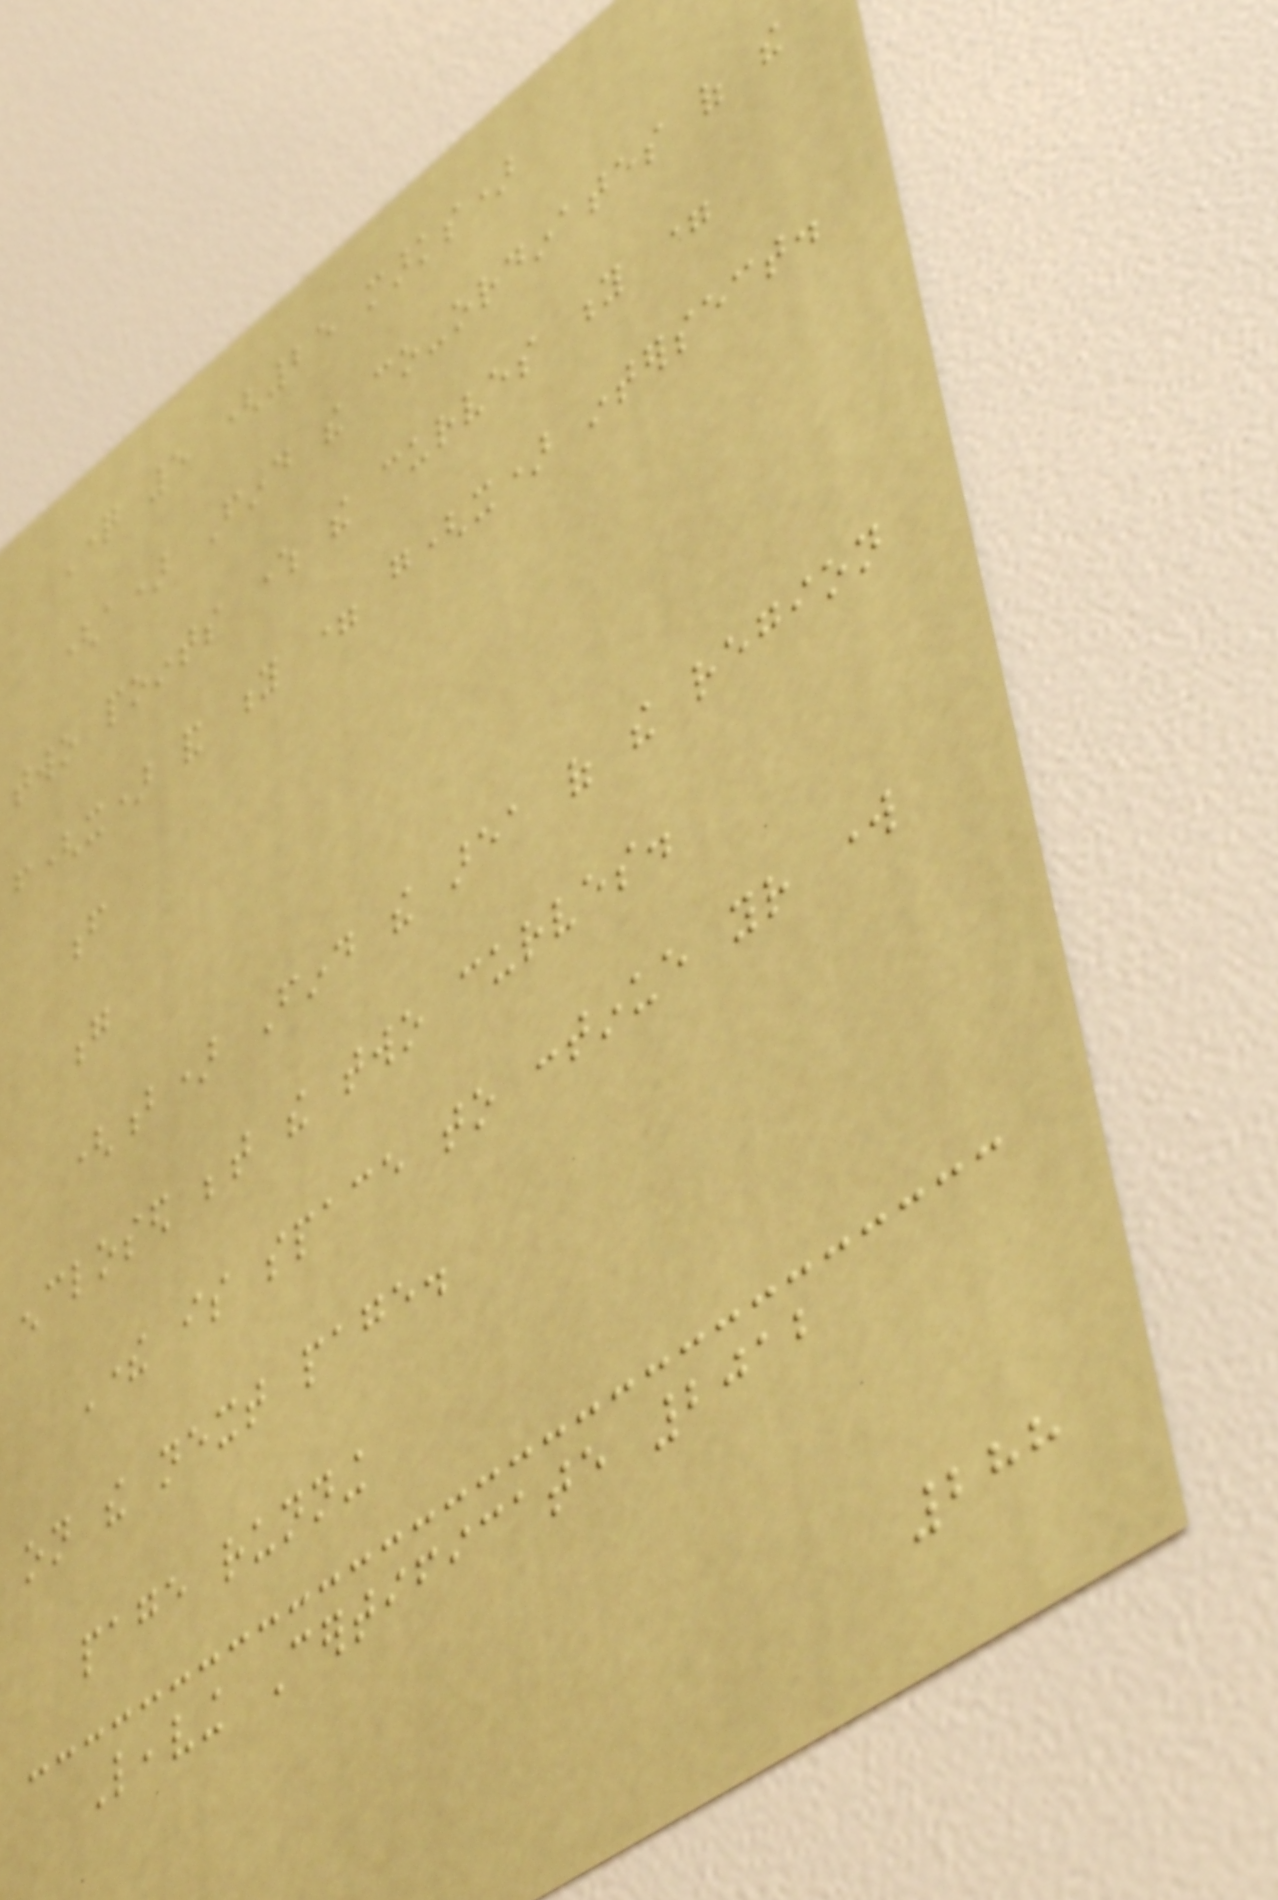Question 5 (25 marks)
(a) Find the co-ordinates of the
two points where the curves y =
f(x) and y = g(x) intersect.
f
g
(b) Find the area of the region
enclosed between the two curves.
There is space to continue your work
on the next page.
page running
Leaving Certificate 2012
288
